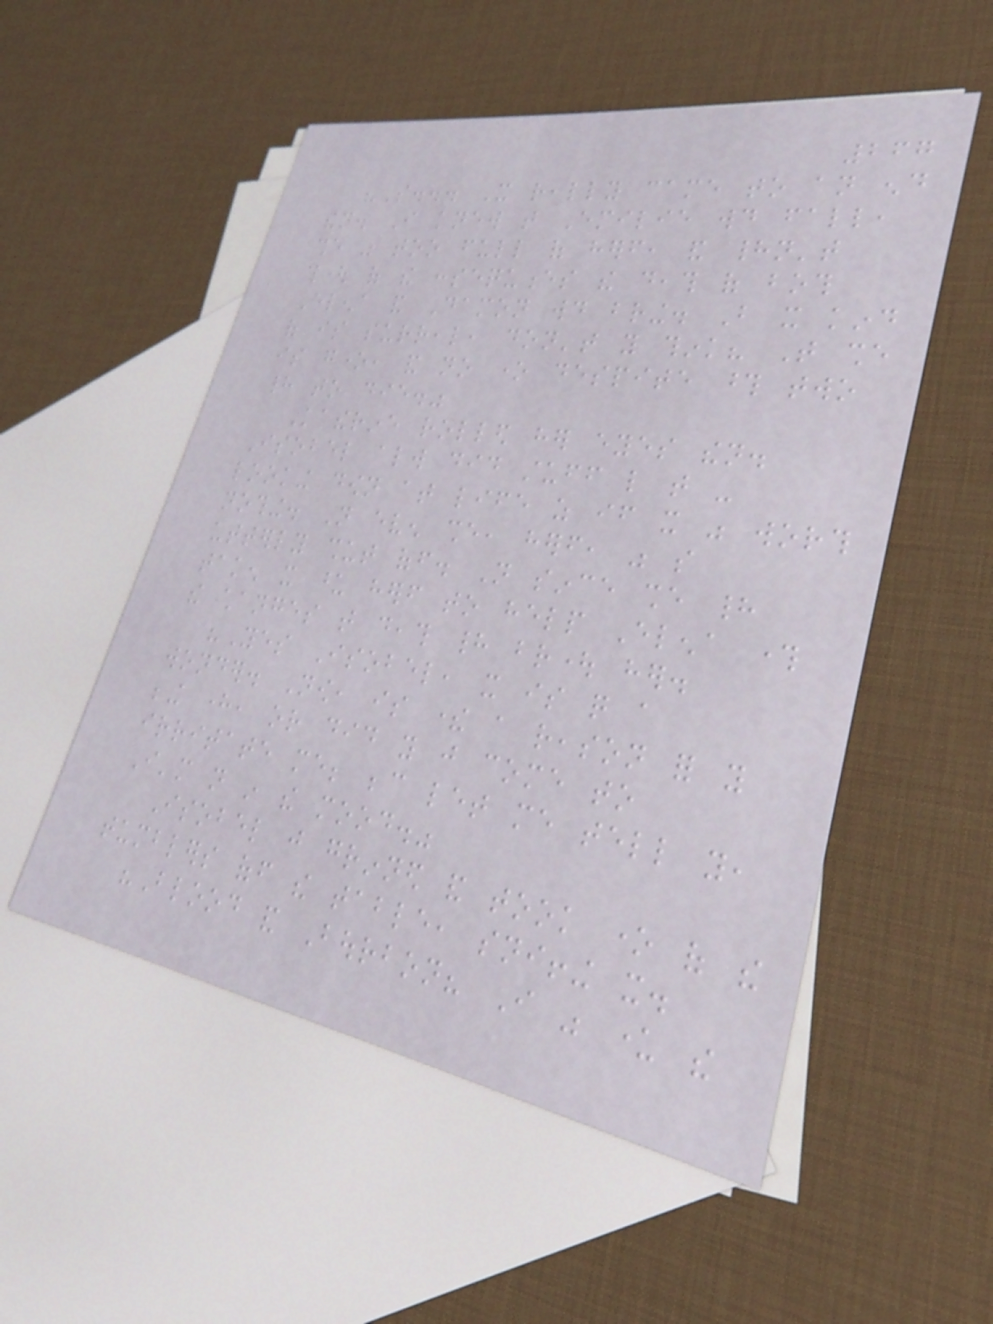267
"So... It really came to an end
then. I knew that Emilie would fall,
she was too full of herself, and hadn't
thought of the consequences the death of both
Elena and Damon would bring. But it kind
of is surreal, don't you think? That she
is gone, and no one despite those two
had to die."
Katherine rolled her eyes then.
Isobel always did stuff like that -
looking down at life as if it was worth
nothing. Not even she, herself, was so
utterly shut off. Not since she had
taken it upon herself to help Elena through
the changes that death had brought her.
"Yes Isobel, it is quite a
wonder. Now, is there a reason for you
being here, or did you just come to
irritate me; because let me tell you,
I'm not in the mood."
Isobel just grinned and took one of the
tumblers off the table, sniffing it.
"Blood and Bourbon? I was under the
